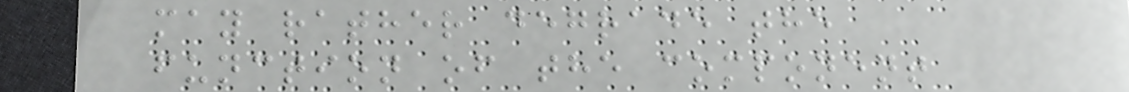may rather degrade the
function of the component
